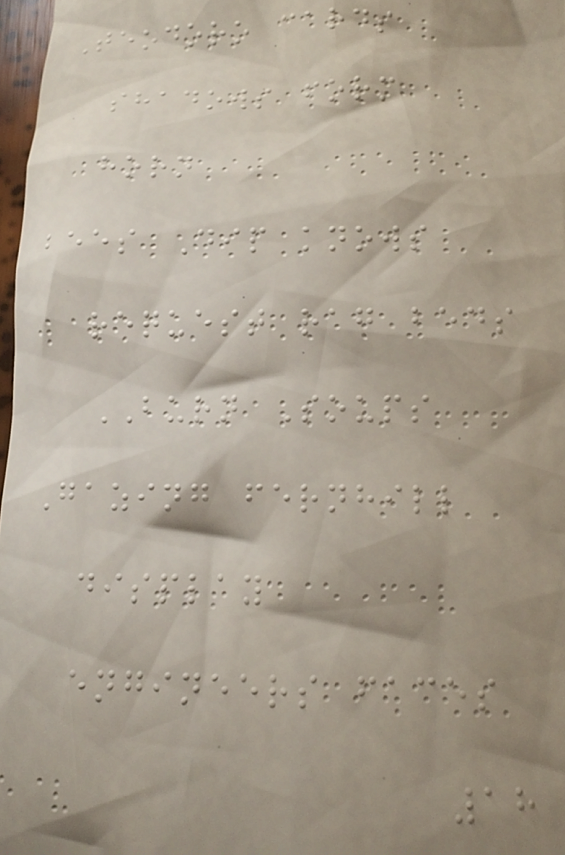Teodoro cards
shadows form
horn
bees Dip knows
request rag beds
BURN Soups
Gazing fernhill
display
engineers faces
18
